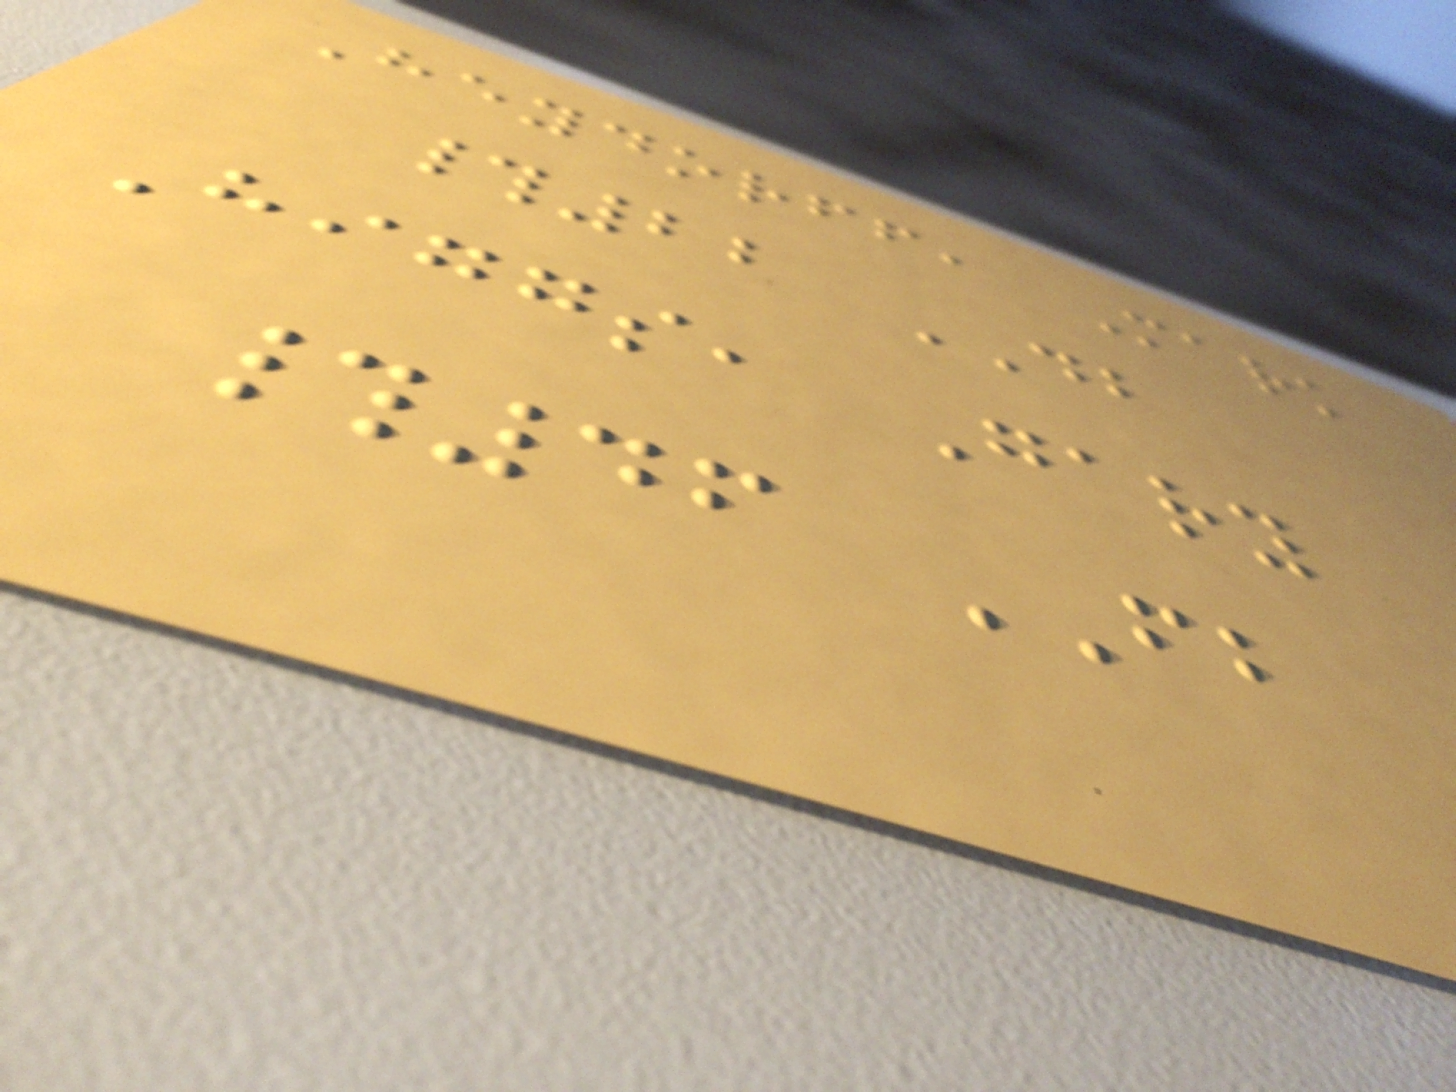Heydorff, Mark
#22 DB
Higgs, Gary
#46 FB
